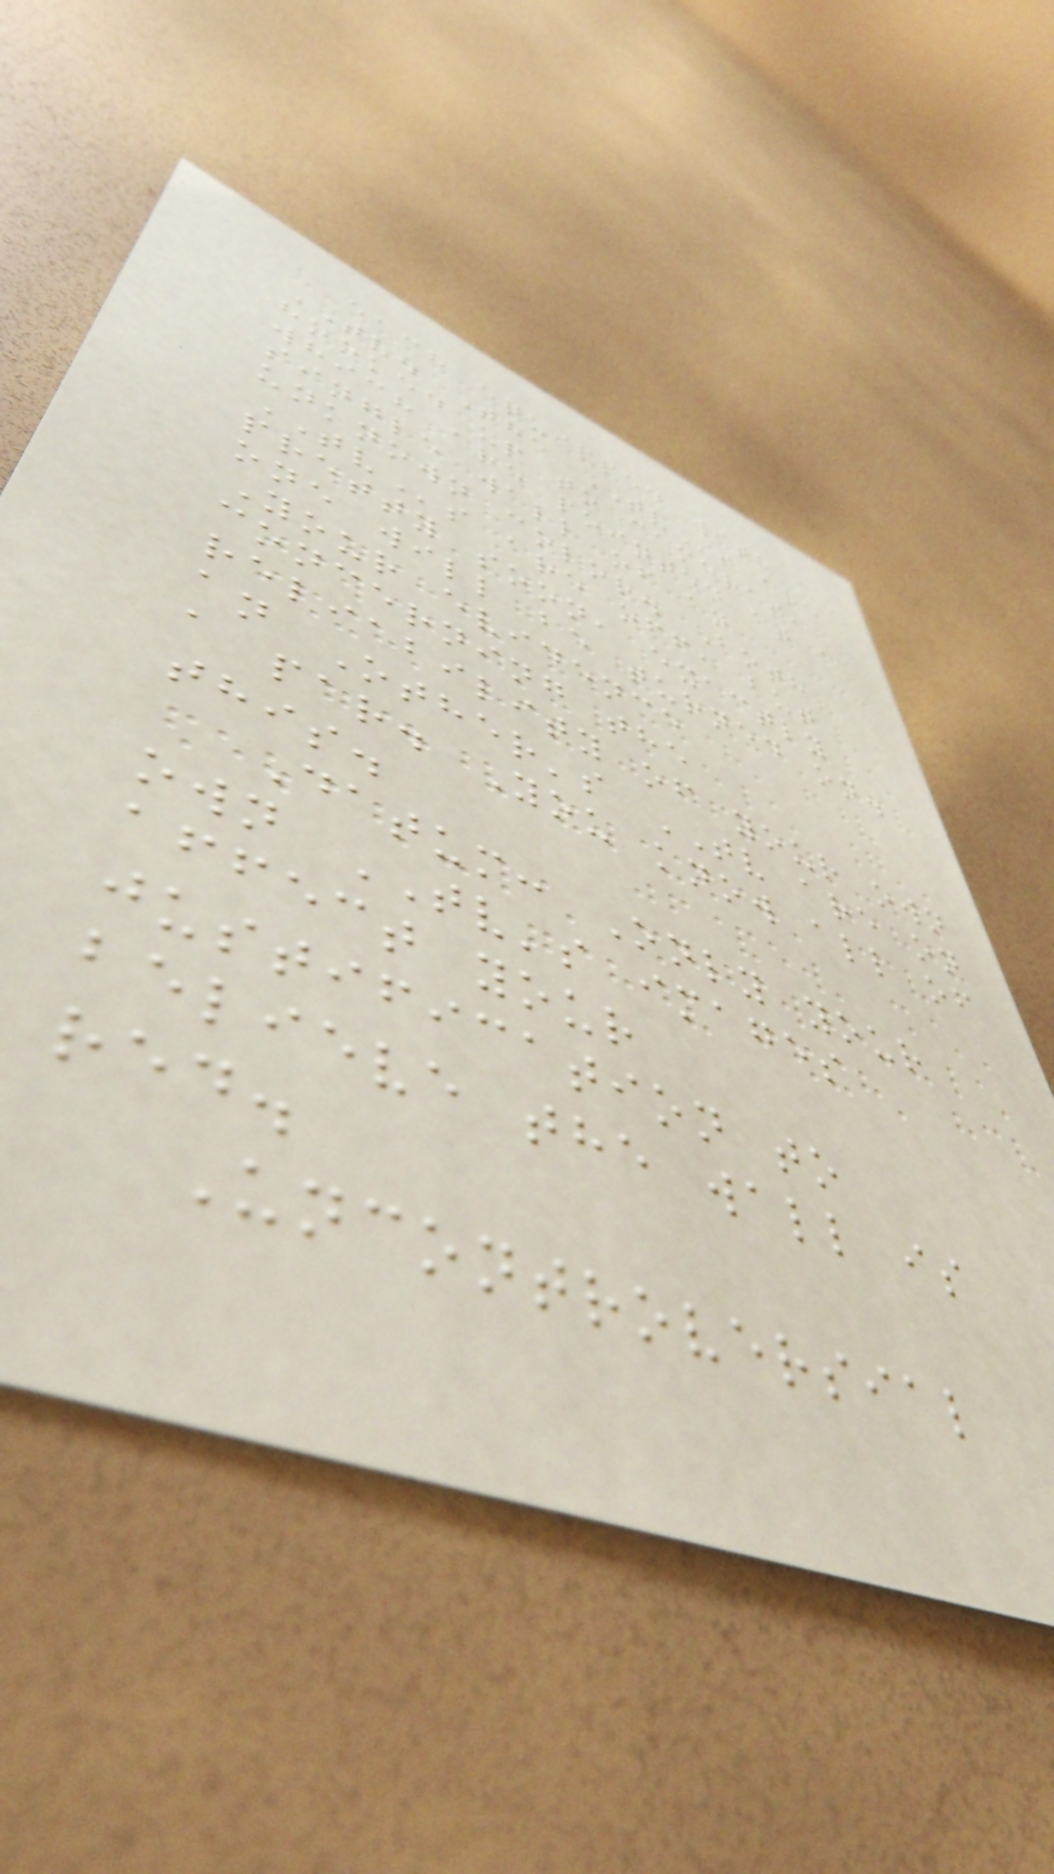each equipped with a
TV. The TVs are
hooked up to cameras,
which are pointed at a
single wall of an
unknown color. Both
TVs are off, but
pretty soon, exactly
one will be turned on.
Your evidence
concerning the
reliability of your own
an Other's TV are on
a par. You know all of
this.
Datum: Only your
own TV's images
affect your
justification to
believe the wall is
red.
Uncontroversial
